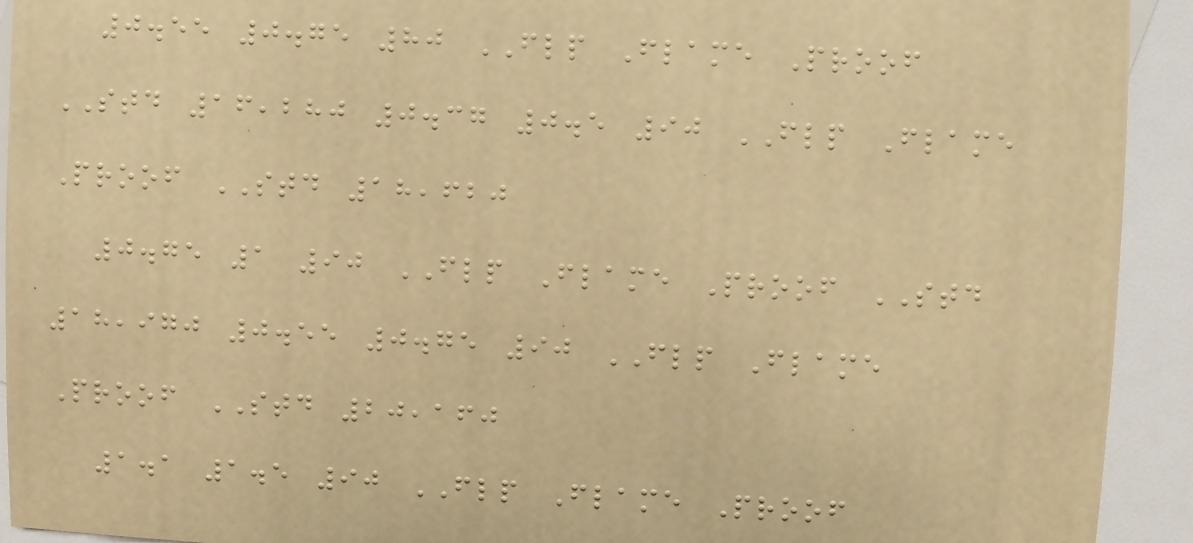0.55 0.75 80 FLP Flame Proof
STD 16,280 0.37 0.5 90 FLP Flame
Proof STD 18,620
0.75 1 90 FLP Flame Proof STD
18,970 0.55 0.75 90 FLP Flame
Proof STD 20,160
1.1 1.5 90 FLP Flame Proof
